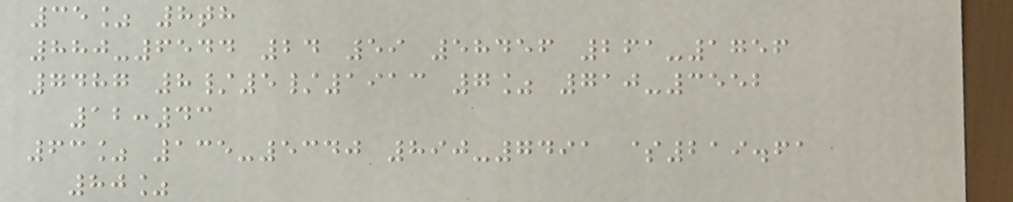35% 8th
880-6544 24 59 58456 261-1756
7487 8/5/1913 7% 710-3552
12:43
63% 135-5340 890-7491 $219.61
80%
